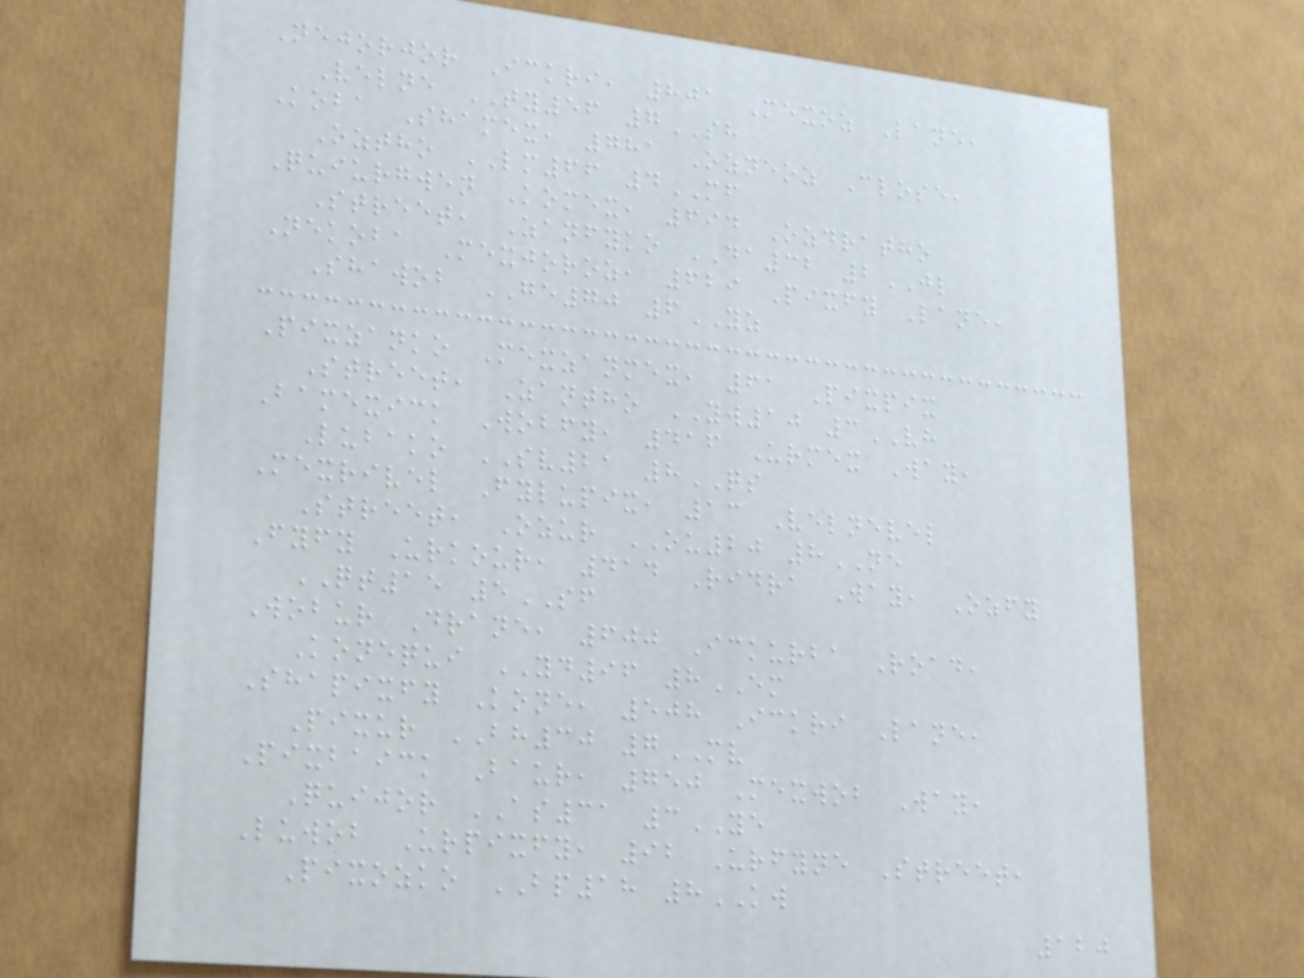Nejorjor Ickri, 801 Mexoz Lane,
Velne TY56 7SH
Koba Shamex, 781 Ozneoz Close,
Oztho LM66 4MF
Quiurgwen Komex, 694 Ozdratho
Street, Zanfyko DA32 2JL
Nekoba Mexjoroz, 629 Pixfy Lane,
Shawob GE70 6YZ
Pixzanko Mexzanmex, 61 Pixpix
Street, Zantho YW10 3VH
Bamexick Wobfy, 416 Urmex Way,
Lubako SV21 8QS
Mexrivel Fylupix, 13 Velnevel
Street, Ozur OU20 8NE
Fyfy Urkour, 414 Ridra Way, Ozfy
QT15 5SF
Wobur Drane, 600 Ickurba Road,
Konequi YD96 8EM
Shapixfy Kone, 508 Ickri Lane,
Pixur BH30 7MV
Pixbaick Baur, 750 Mexwob Way,
Quijor AS31 3YE
Luwob Urpixfy, 92 Urfyne Street,
Pixozko BP18 8KW
120
